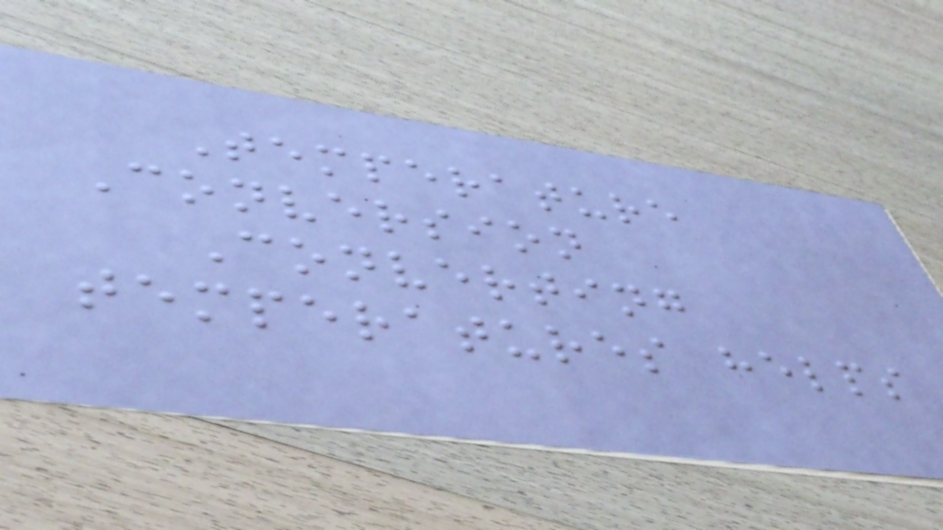Temperature
Conversion
Converting
temperatures helps
